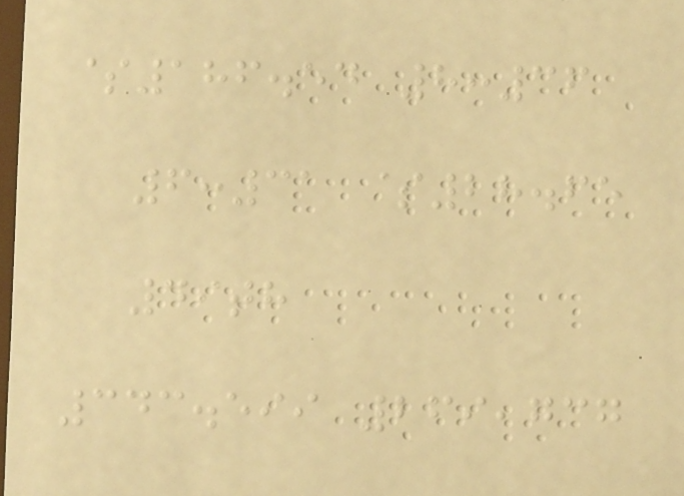$186.54 8:36
6:31 $28.65
49th
343.599 269,737
